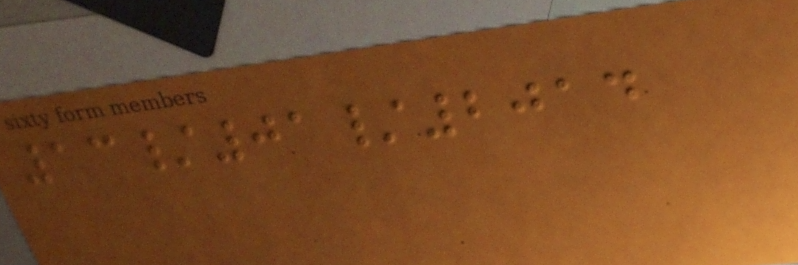13/01/2014
